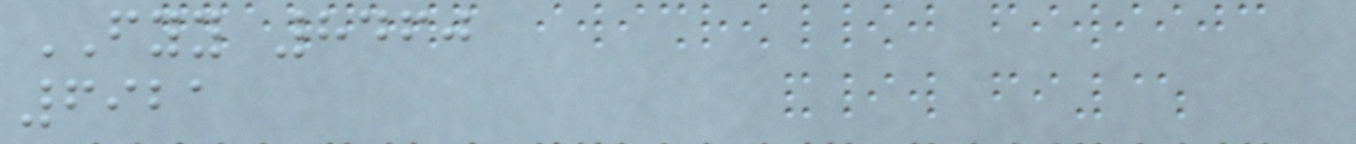FYY 8460
6921
